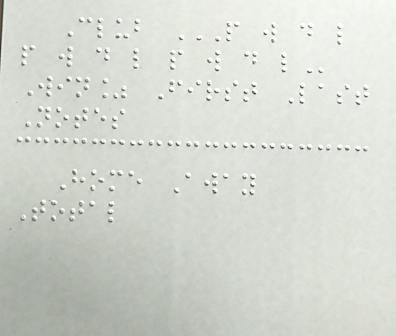Club P W D L
P W D L P W D L
Win% First Last
Notes
Home Away
Total
